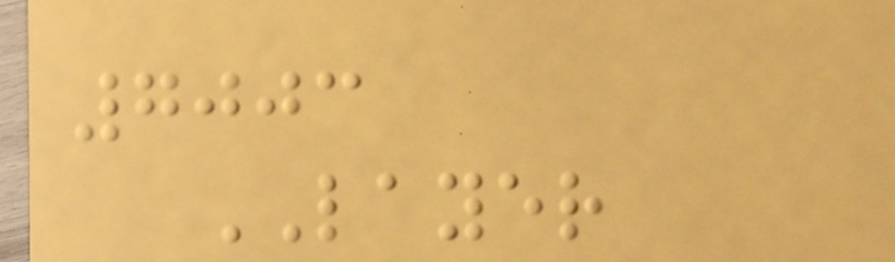7003
LAYER
